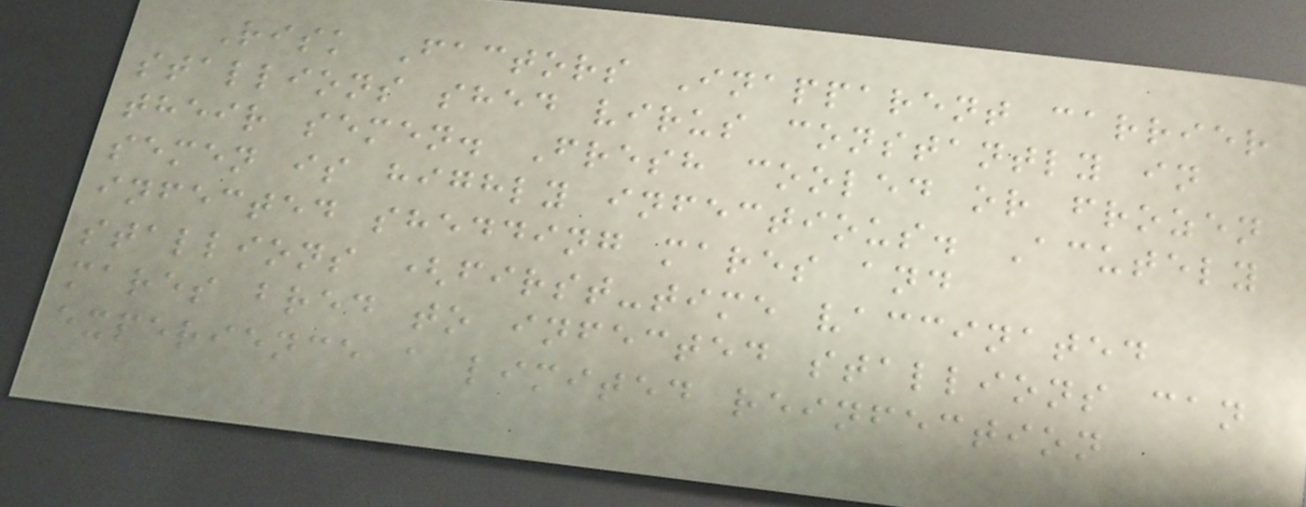Risk Factors Inapparent carrier
stallions shed virus constantly in
their semen. Fresh cooled or frozen
semen is highly infectious. Acutely
infected shedding mares and
stallions (first-time vaccinated
mares bred to infected stallions can
experience a limited reinfection
